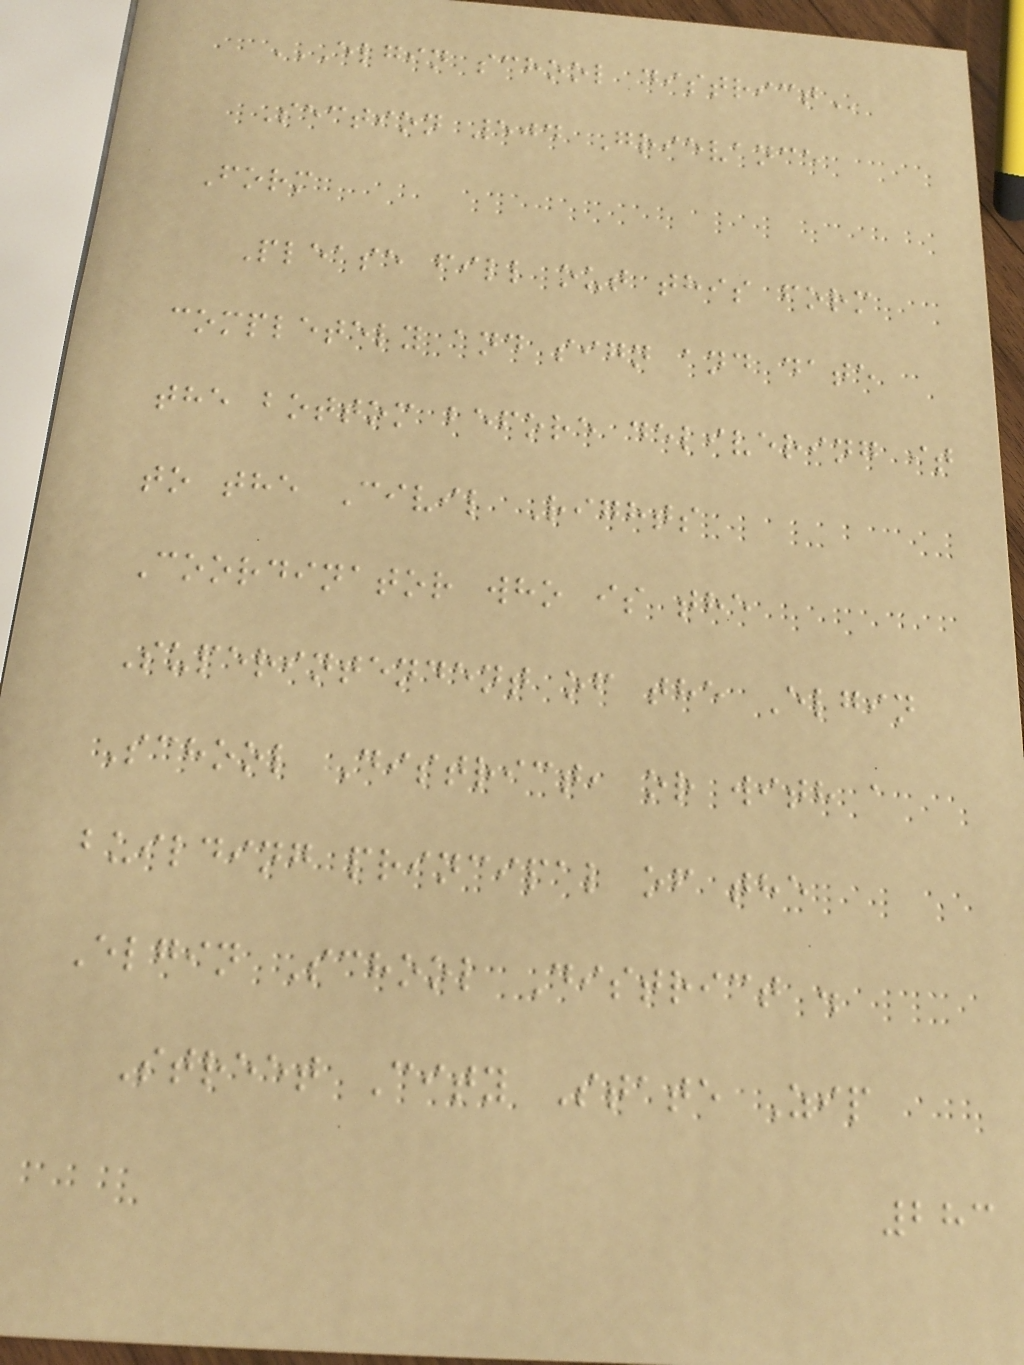ELGIN SCHOOL DISTRICT
Section 504 Grievance
Form
Please fill out this form
completely and sign and date
the bottom before delivering it
to the Civil Rights
Coordinator who is the
Superintendent of the Elgin
School District, or with a
building principal of the
Elgin School District .
Street City State Zip
283
